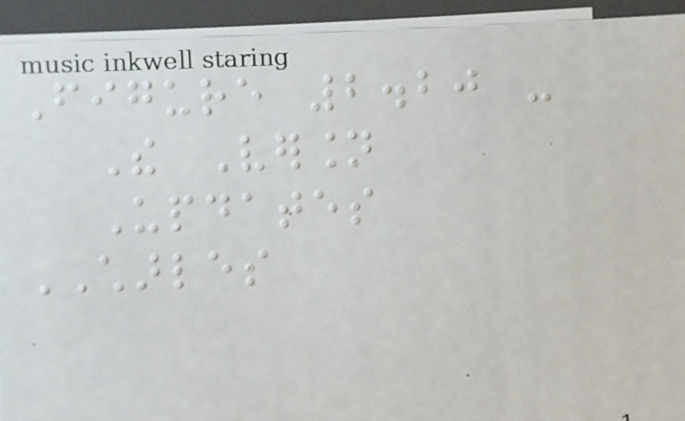Figure 2.20 -
The Version
Updates
CHARLES
